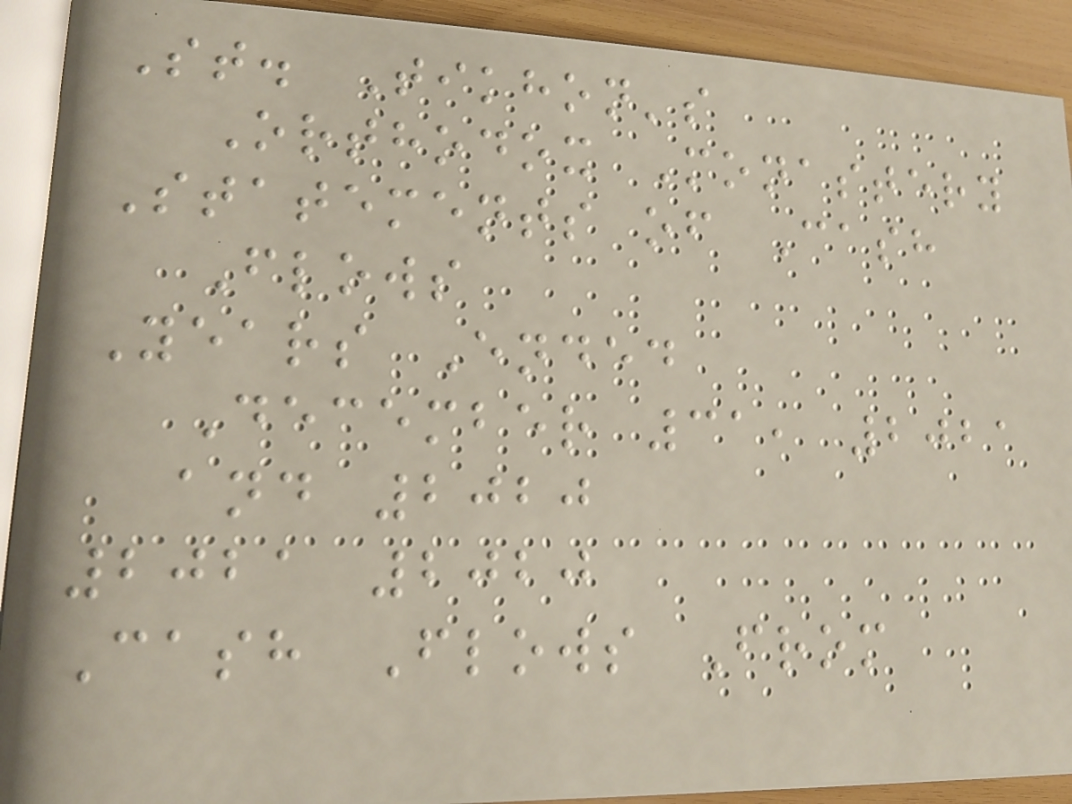St. Tikhon's
Orthodox Monastery
Statements of Cash
Flows
Years Ended
December 31, 2021
and 2020
2021 2020
Cash Flows From
